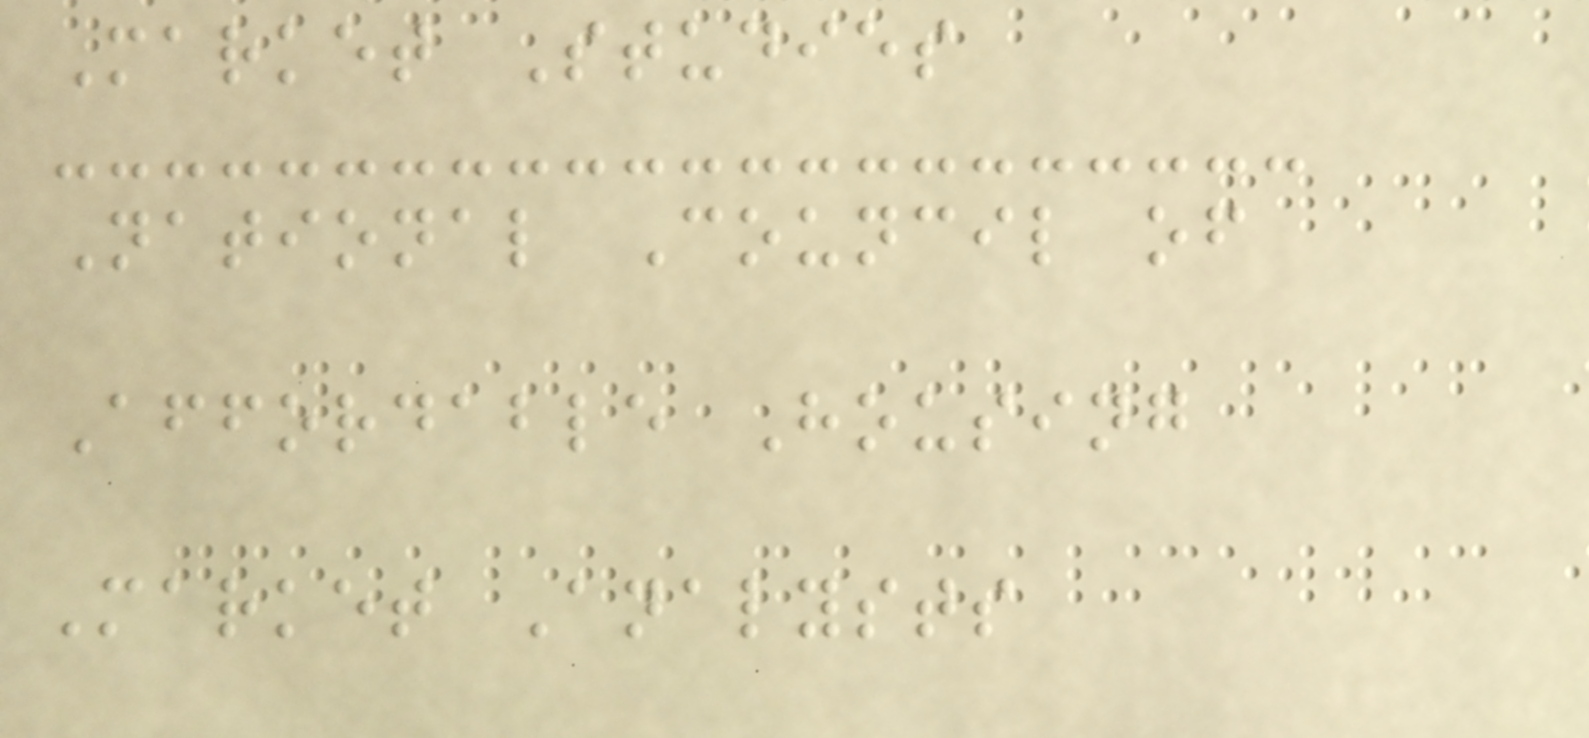Market Studies
National Council of
Affordable Housing
Market Analysts
